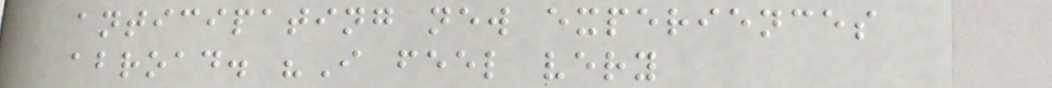anticipating new experiences
abroad. "I feel very
